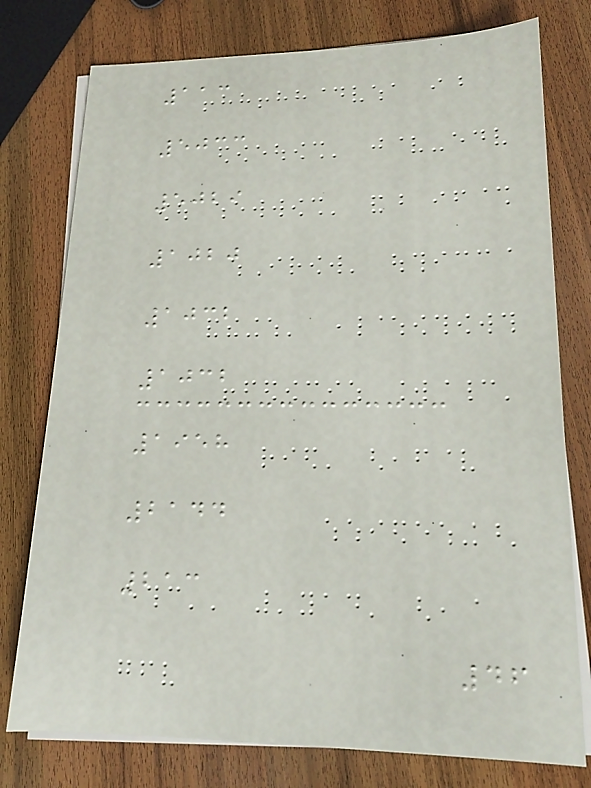113
5033
5029
1020
1032
1032
1958
2144
213
46
